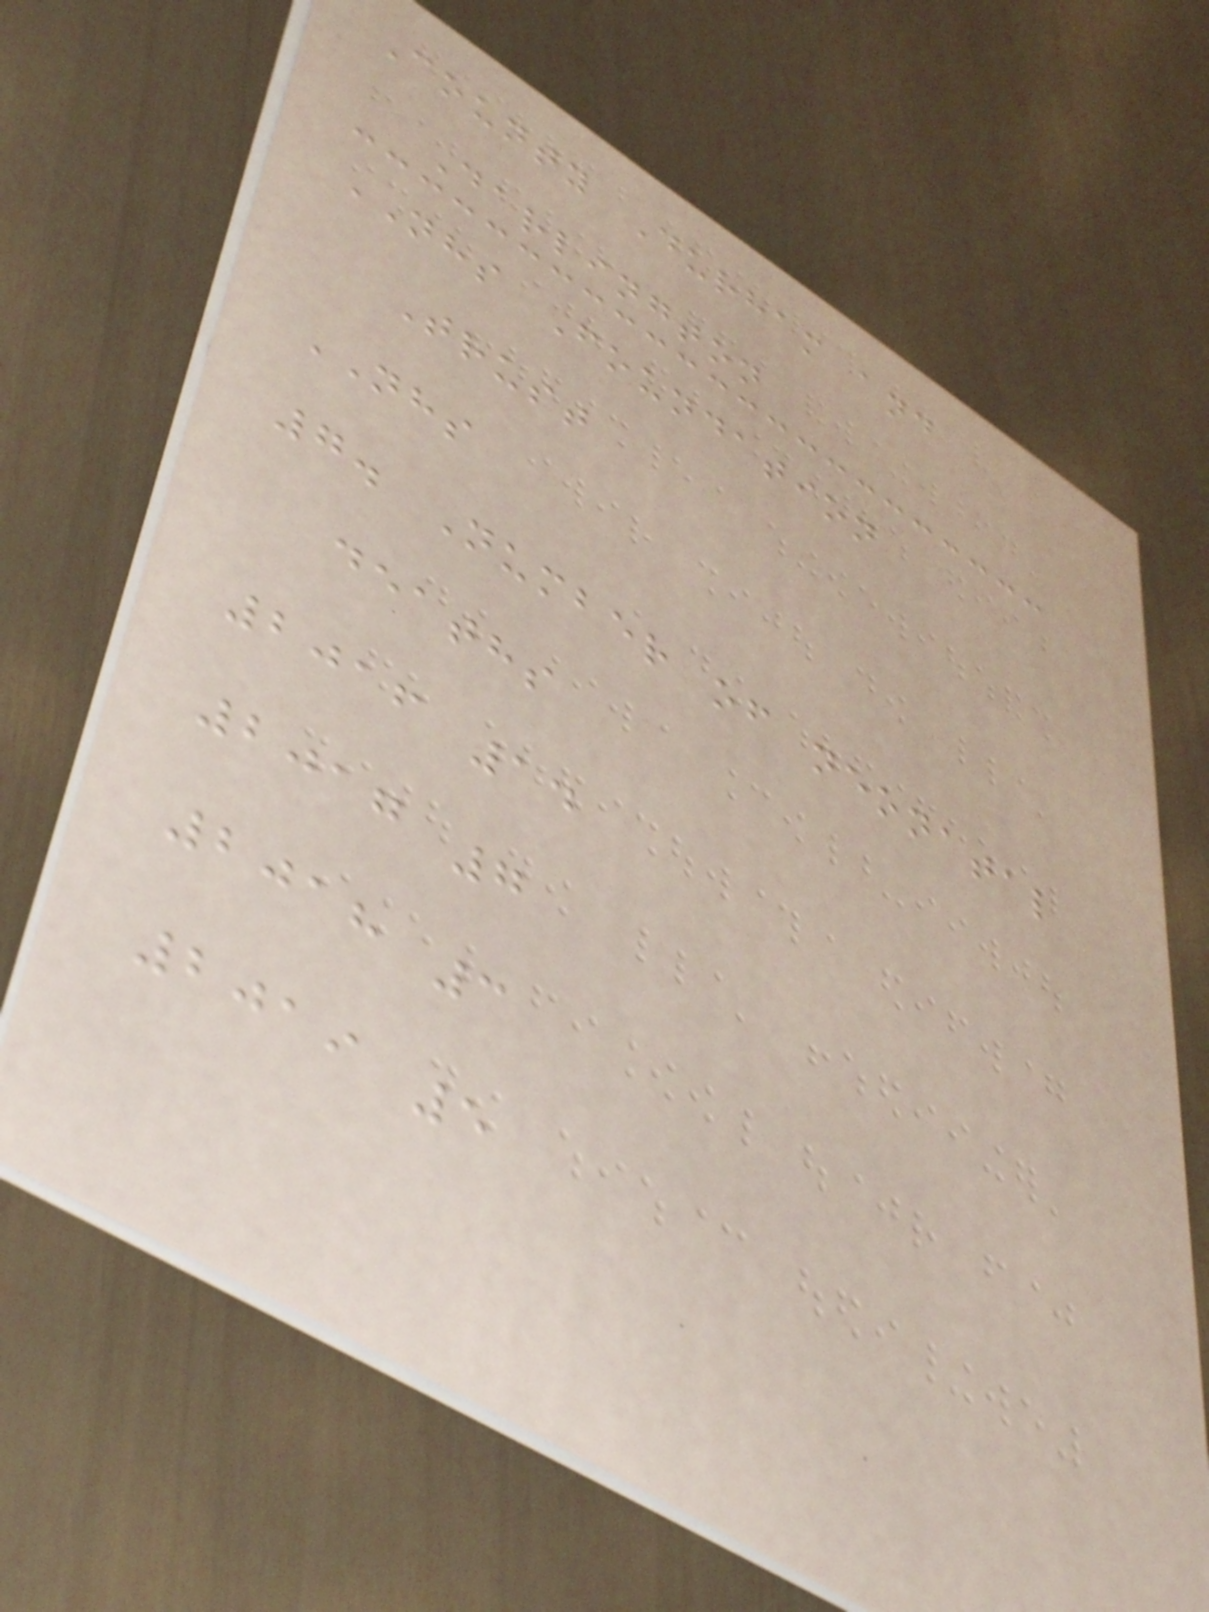County Durham and
Darlington
NHS Foundation
Trust
NHS
7. Number of neonatal
deaths
2016 14
2017 7
2018 3
2019 5
